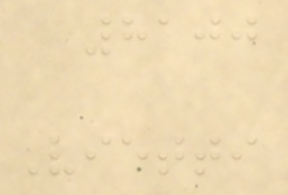8100
Vietti
